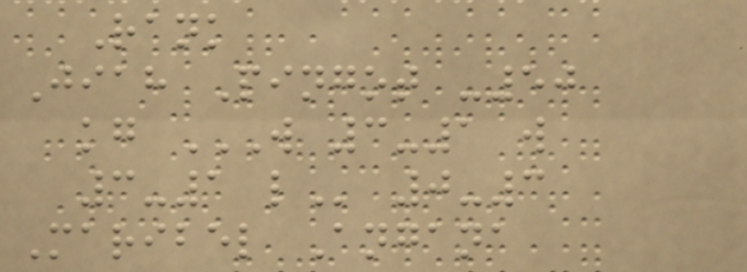Rank
Jiah Pingot -50
kg W 3-1 W
3-1 L 0-3
Maribel Angana
